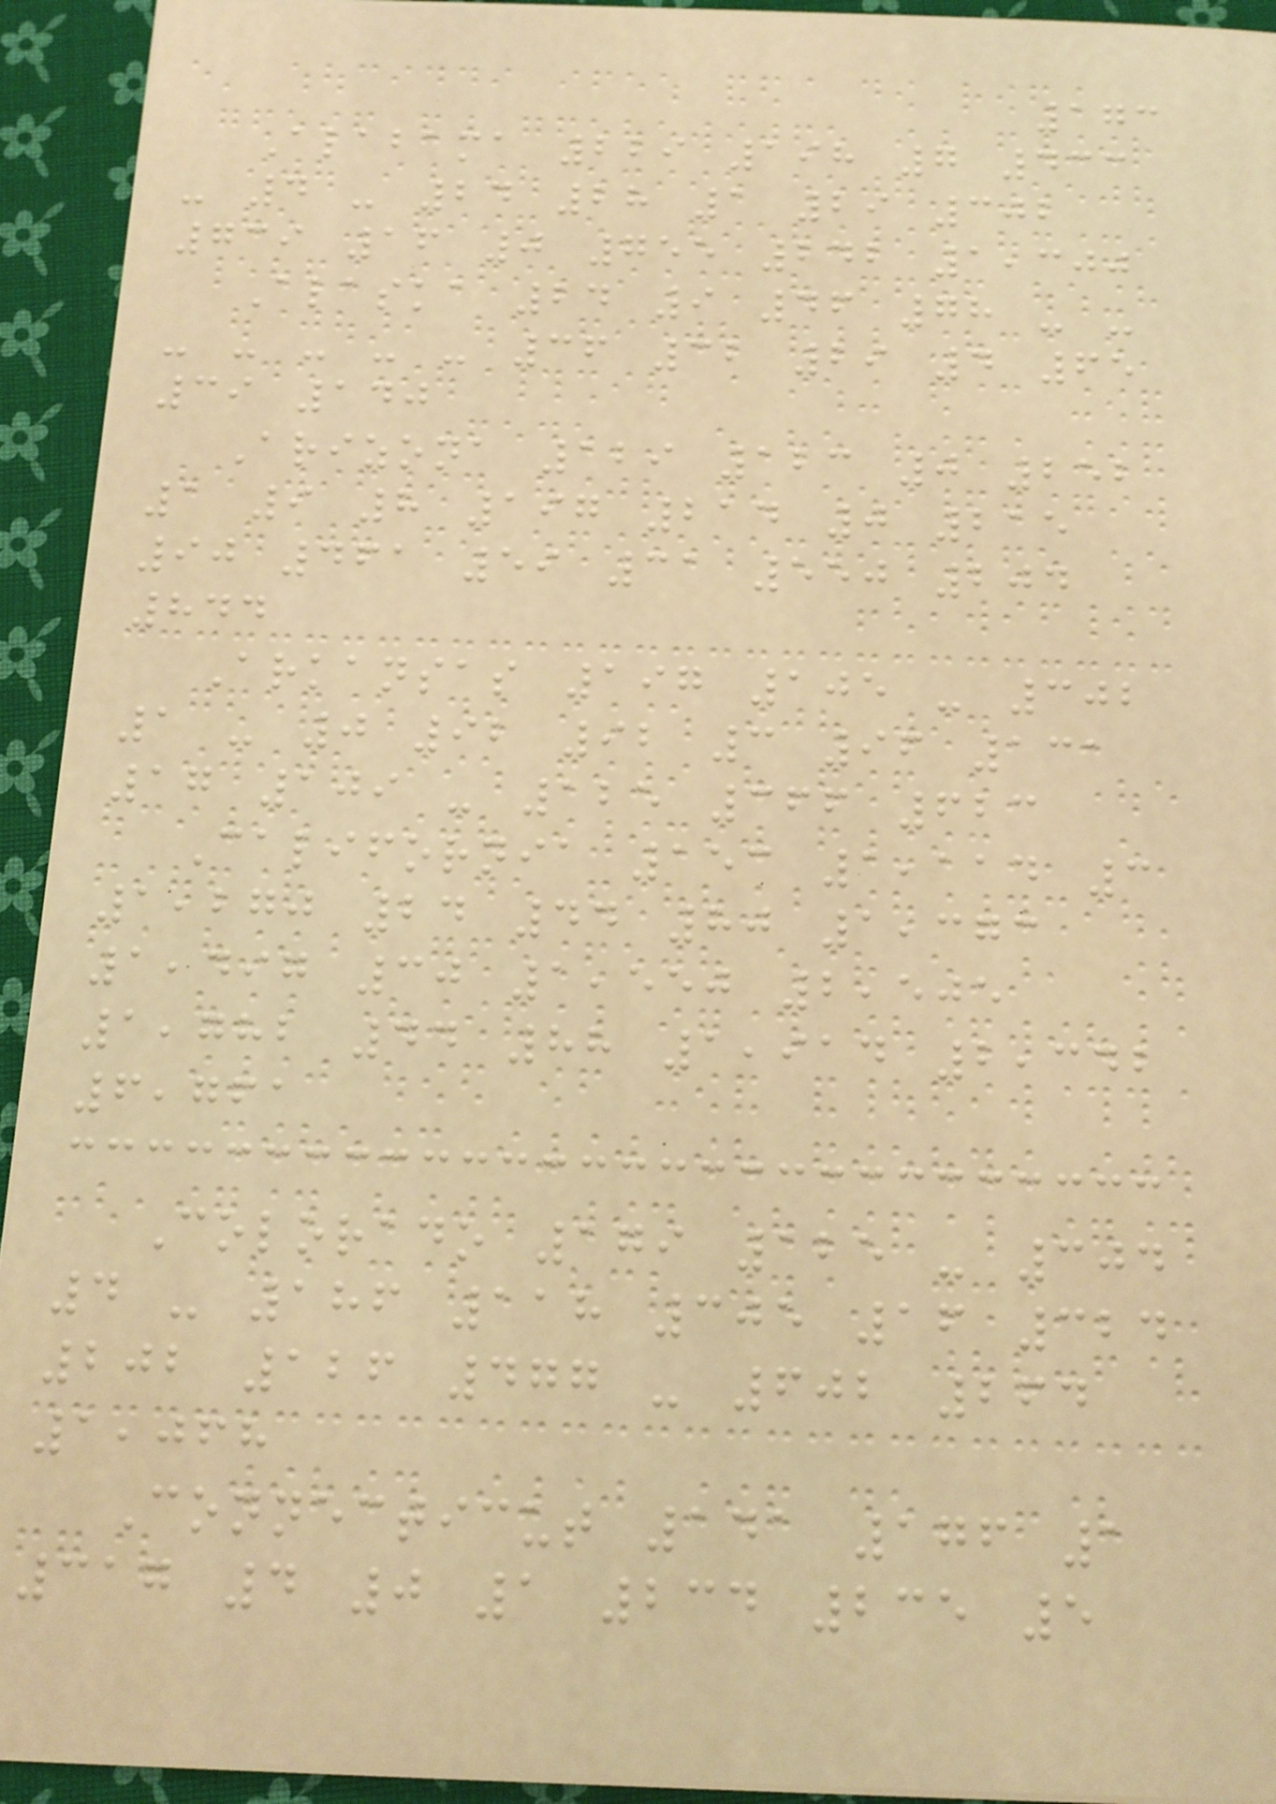173
Alabama 229 198 7 433
- 4 - 24 28 1 29 302
739 16 0 755 242 1,300
Alaska 24 9 46 78 - -
- - - - - 36 32 29 4 65
39 140
Arizona 129 123 0 252
1 9 8 197 214 0 215
90 461 59 31 550 204
844
Arkansas 197 105 - 302
1 - 0 92 92 3 96 131
17 109 - 125 366 623
California 153 1,114 3
1,270 24 44 80 1,373
1,497 30 1,550 2,505
1,782 44 88 1,914 2,342
6,761
Colorado 179 125 - 304
4 - 186 118 305 16 324
202 126 477 - 602 264
1,068
Connecticut 141 176 1
317 4 0 1 234 235 5
